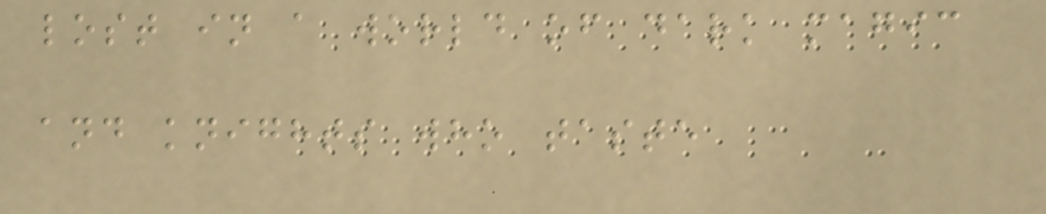lost in a world of dark magic
and knights who taste
